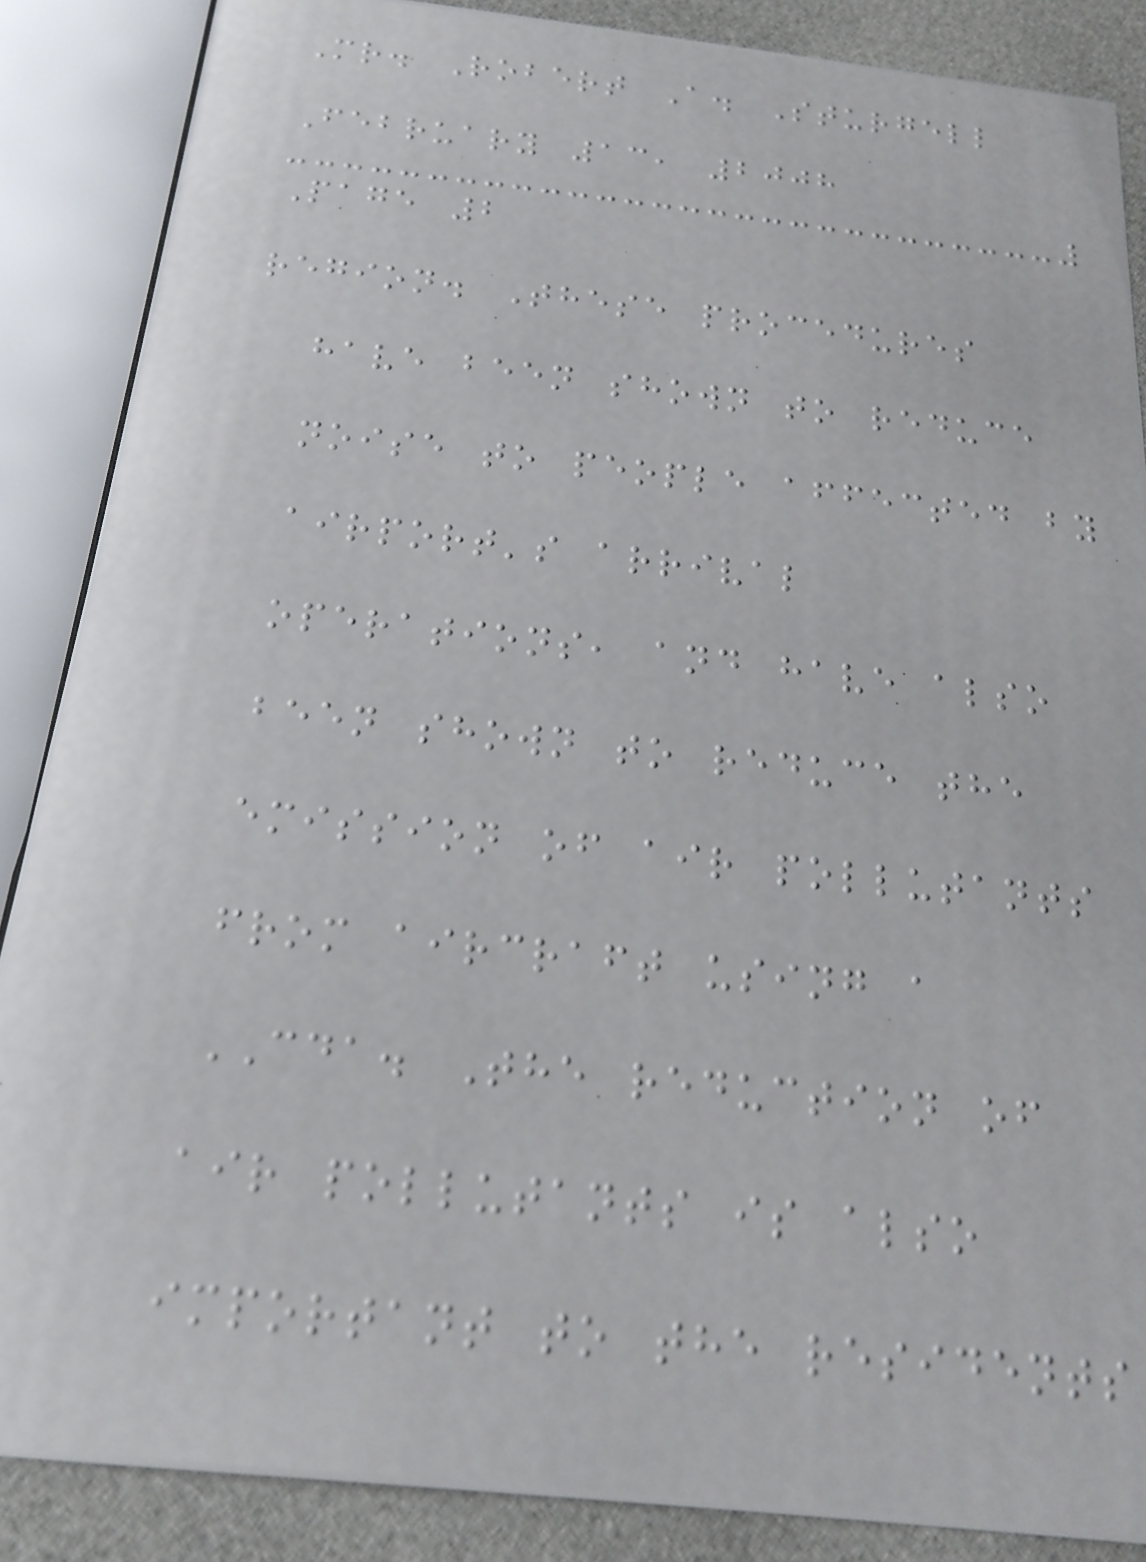Mr. Robert A. Sturgell
February 13, 2008
Page 2
region. These procedures
have been shown to reduce
noise to people affected by
airport's arrival
operations, and have also
been shown to reduce the
emission of air pollutants
from aircraft using a
CDA. The reduction of
air pollutants is also
important to the residents
